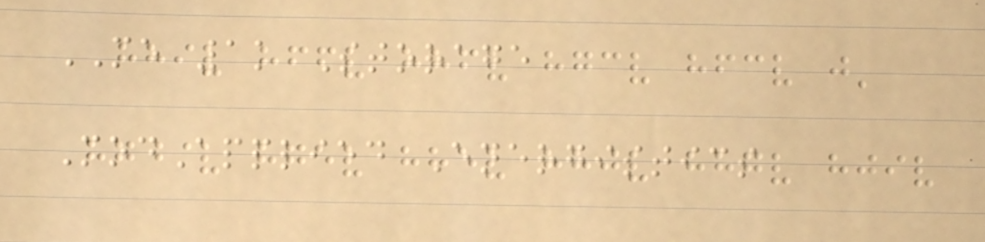ME 1k Storage
ModApplied Energistics
